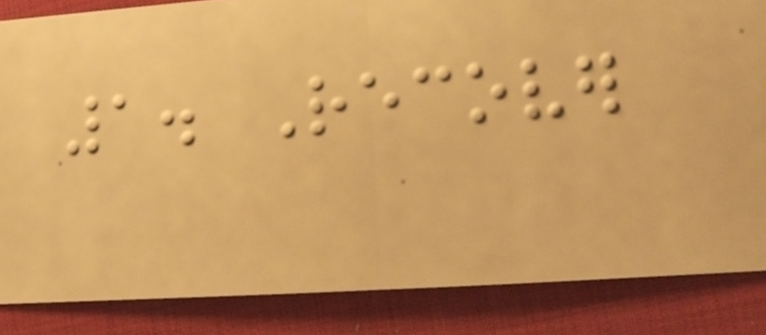1. Recover
